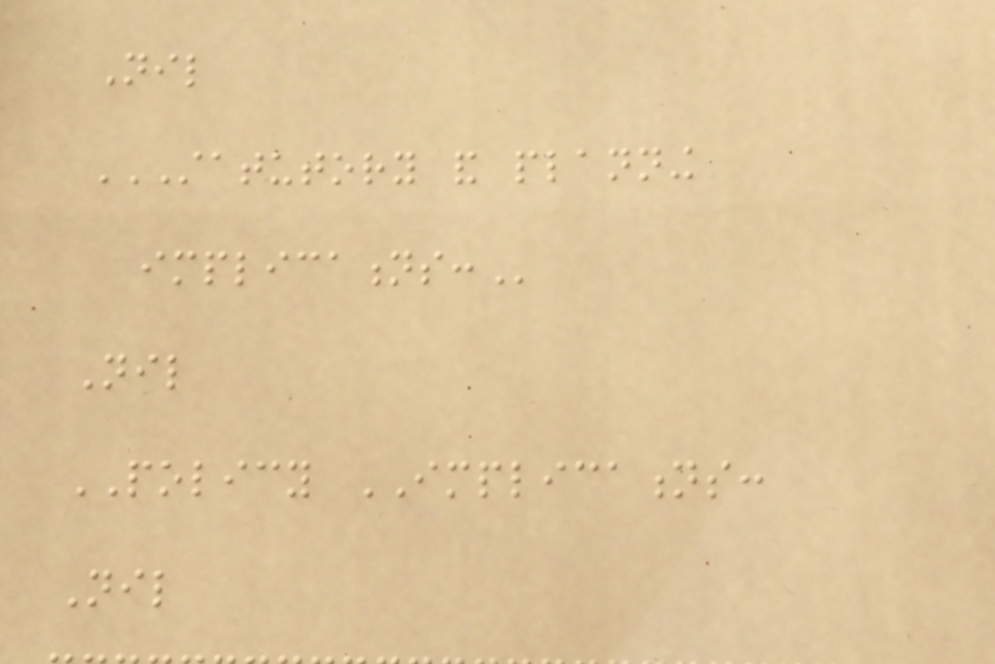Nil
STATUTORY AND PLANNING
IMPLICATIONS:
Nil
POLICY IMPLICATIONS:
Nil
